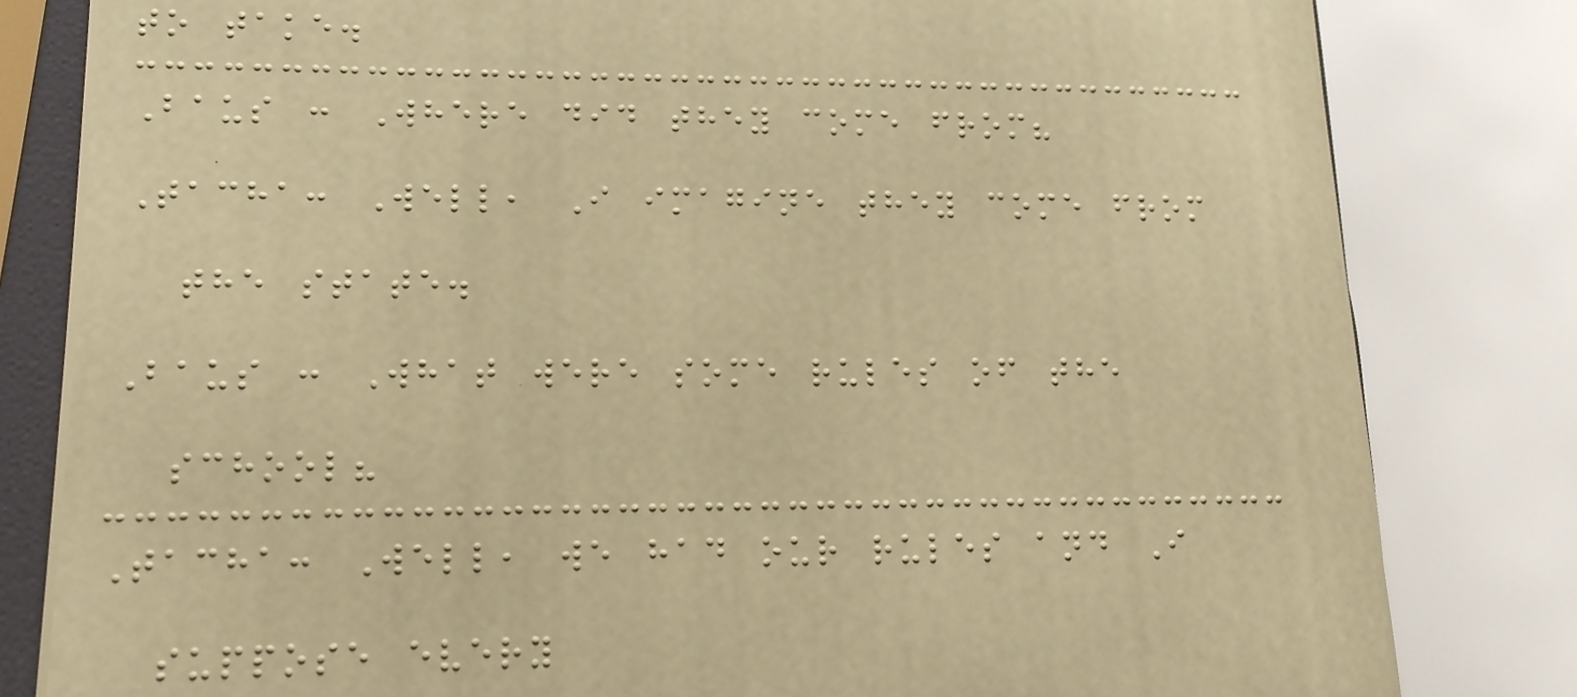to take.
Baus : Where did they come from?
Tacha: Well, I imagine they come from
the state.
Baus : What were some rules of the
school?
Tacha: Well, we had our rules and I
suppose every
